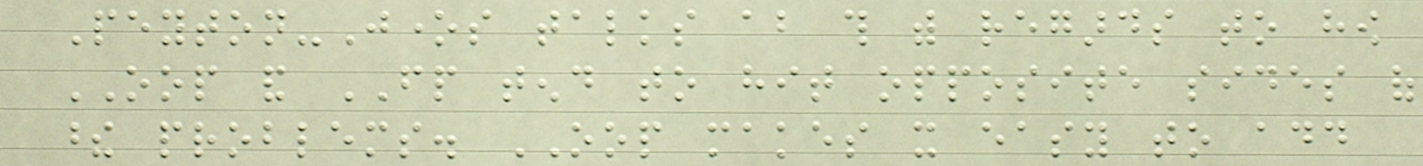Peyton-Jones talks about this with regards to how
OOP and FP tend to hit opposite sides of
these problems. OOP makes it easy to add
